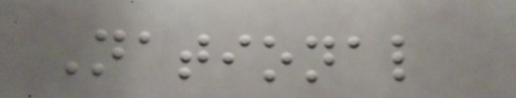National
